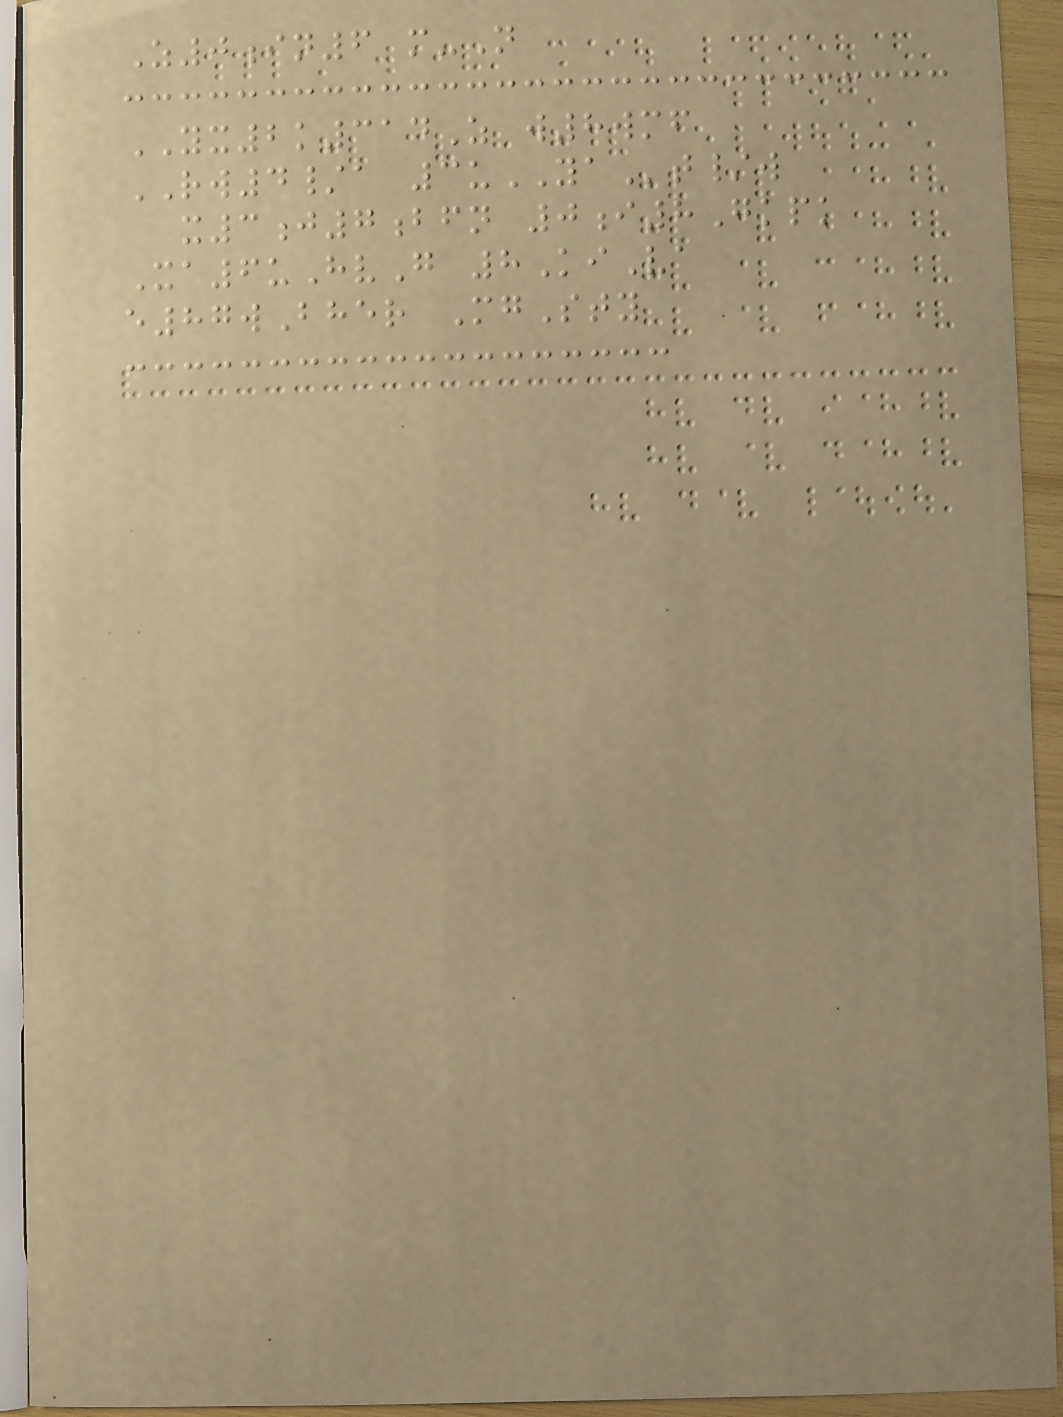Z0in6 m-N
YX2k314Z w8wmf
RW4/a 3uYAt/w
x3j7bfn 0i8Gkpk
Xa6uHvG 8KiVa
e87wBher MgSty
